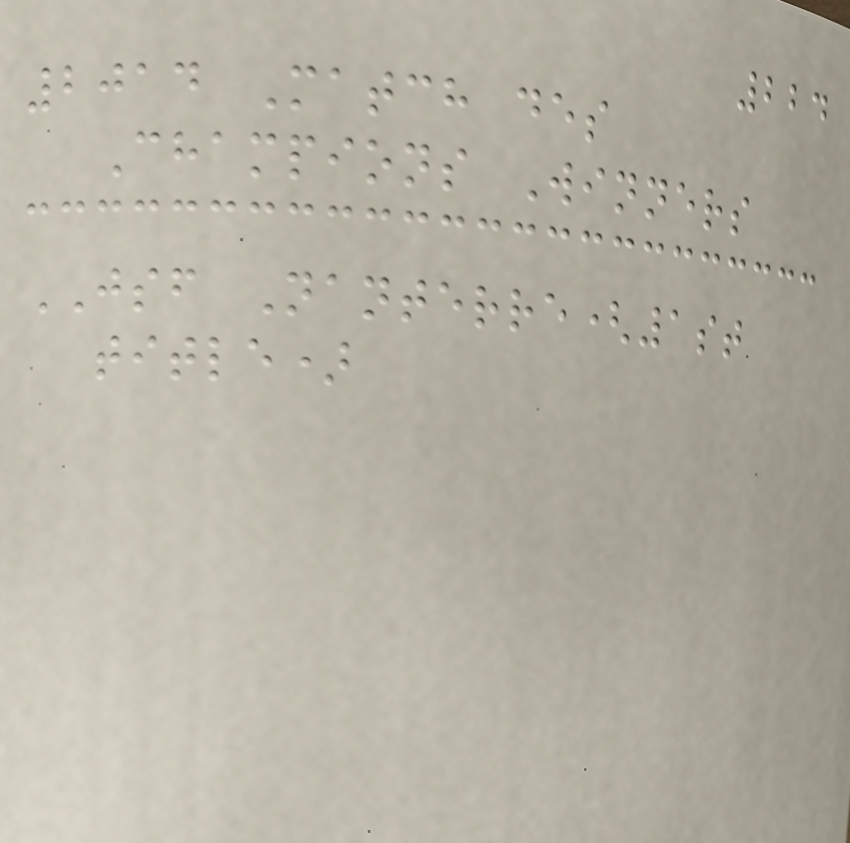224
2014 Match des
Champions Winners
JSF Nanterre(1st
title)
